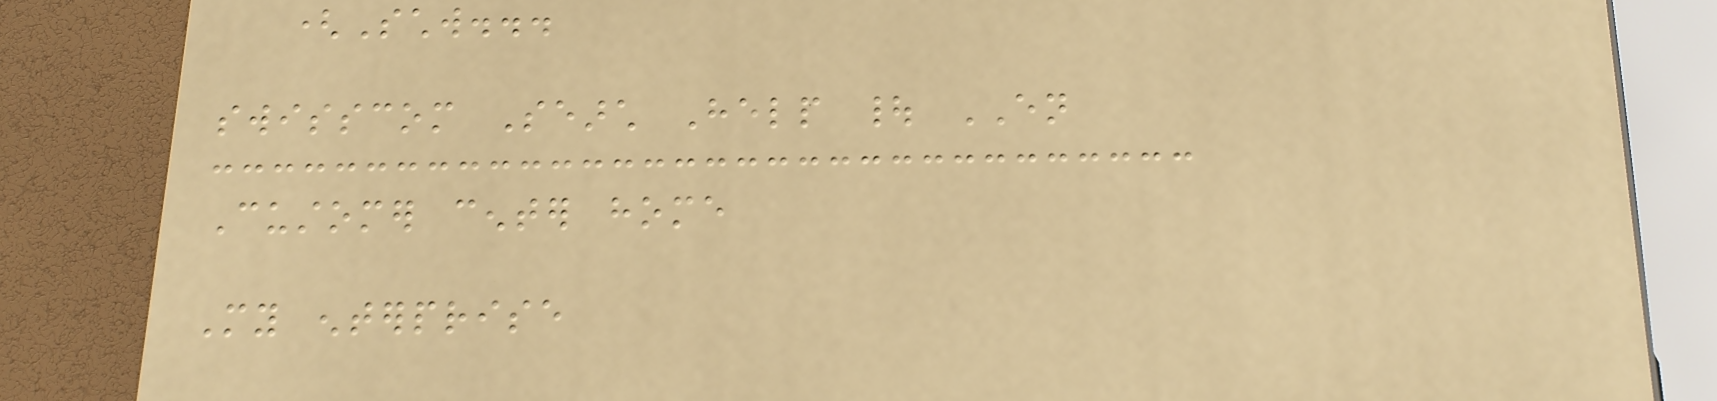(Schw...
swisscom Search Help | EN
Customer center home
My enterprise
